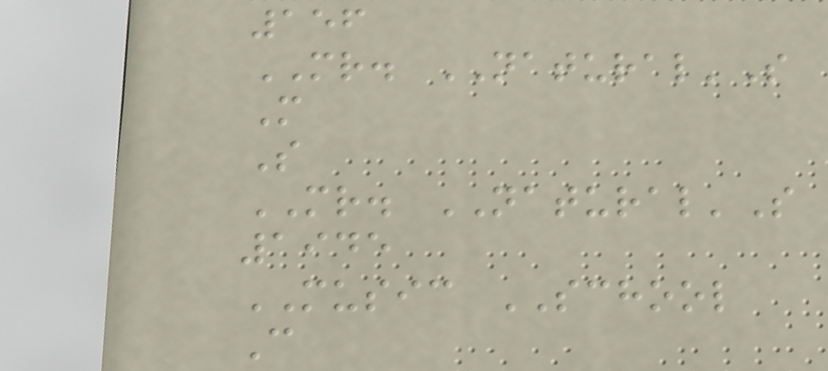156
MR. NATURAL'S
M
S
MR. NATURAL'S
1945
MUSIC SCHOOL
C
